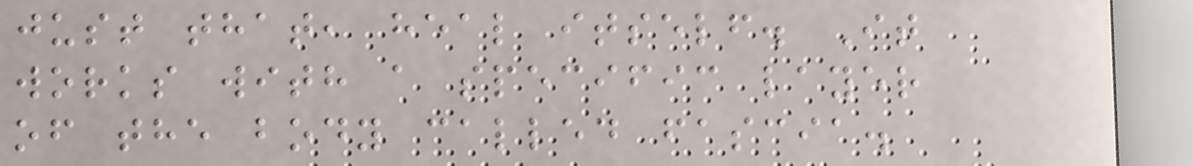just that, heal itself. It
works with a specific layer
of the body called fascia.
